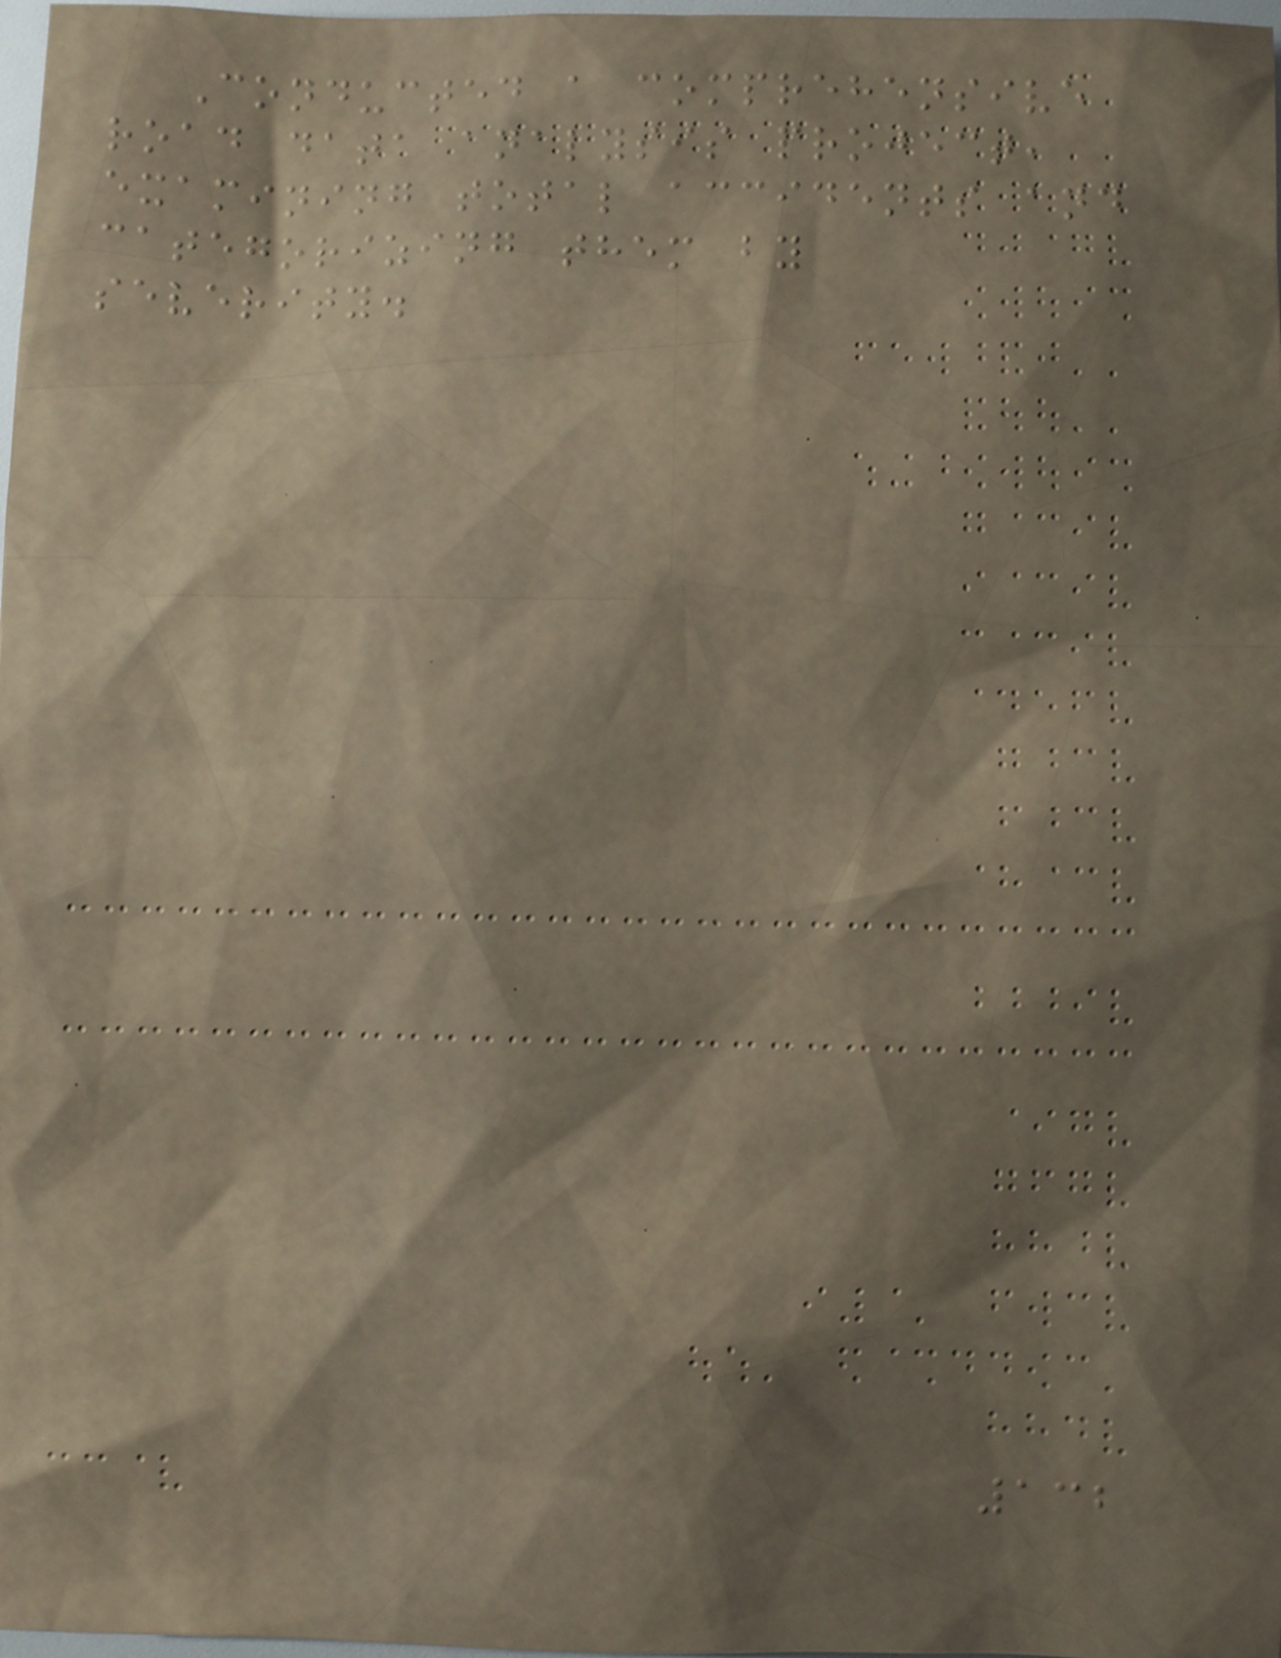Conducted a comprehensive
road data analysis project,
examining total accidents and
categorizing them by
severity.
132
